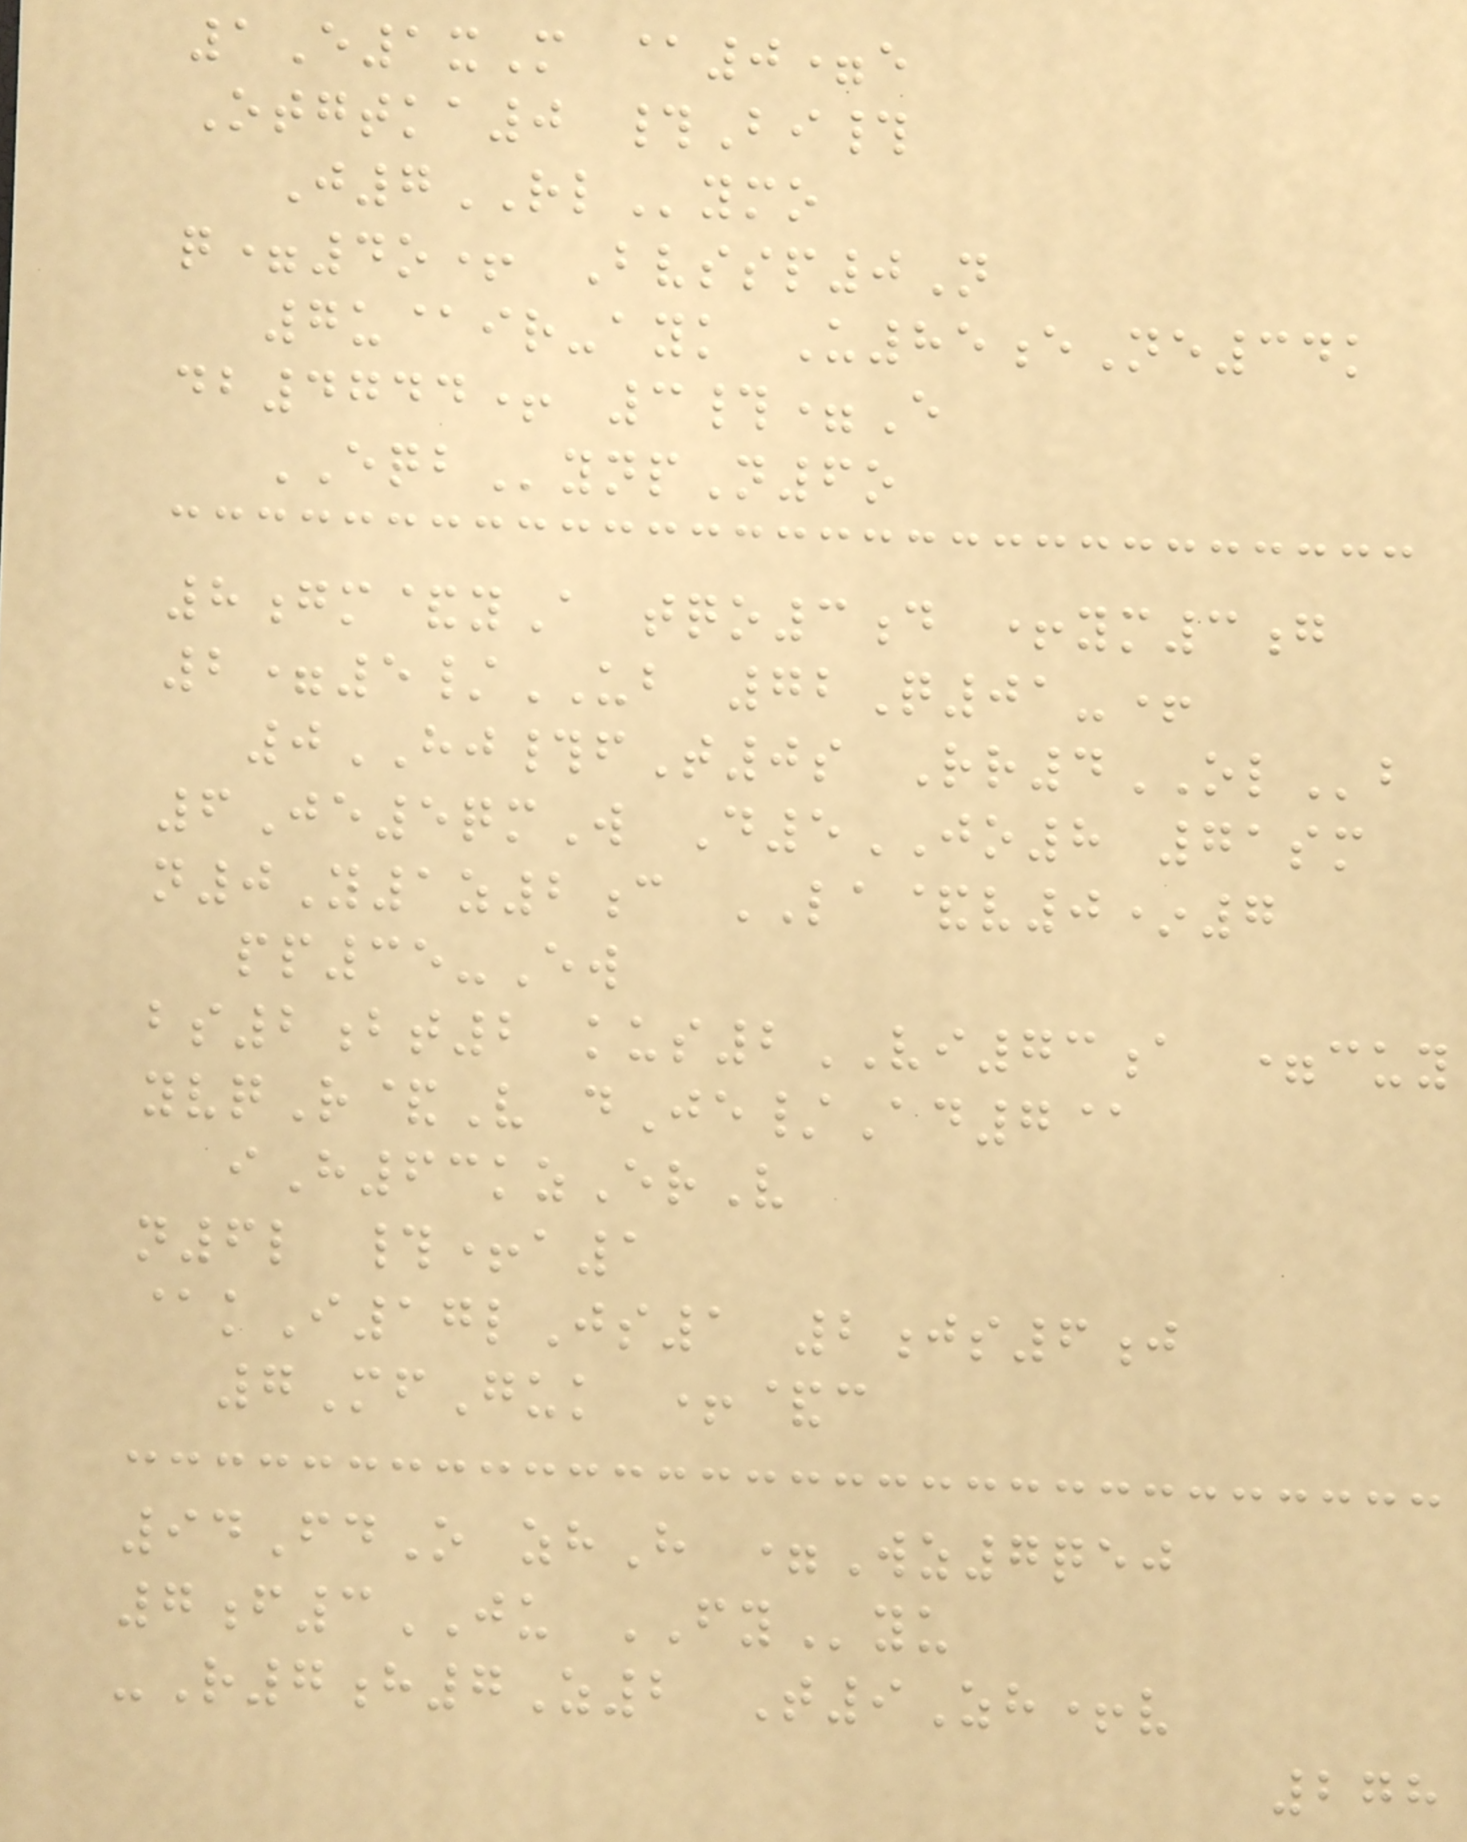1E1xM @0=e
Otgtka0 #Bi#
J7RLymo
q=4o+ Bvssp0N
7u@ir-ayk U85eNe34k
db4744+ 3#=E
EQBynpN6o
8gm&yA tqo3d +ym3g
2=5/UB 72Q01-+
0HJ#fT0s Rr4OLb
6Je5qmW D5JO8 71sm
n0Y1z2c LA&v0*7
pp35-Ew
bs2bt2 kus2VI73a =cuy
yvqR&V dJe/Ad7@
iH63kzErV
n6l #+a1
@kI17lJs1 2js6j
7MfGuk +&c
94FdO zhH =Wz7qej
7f3JU FYyu
-R7h7Z2 T9Zh+v
278
